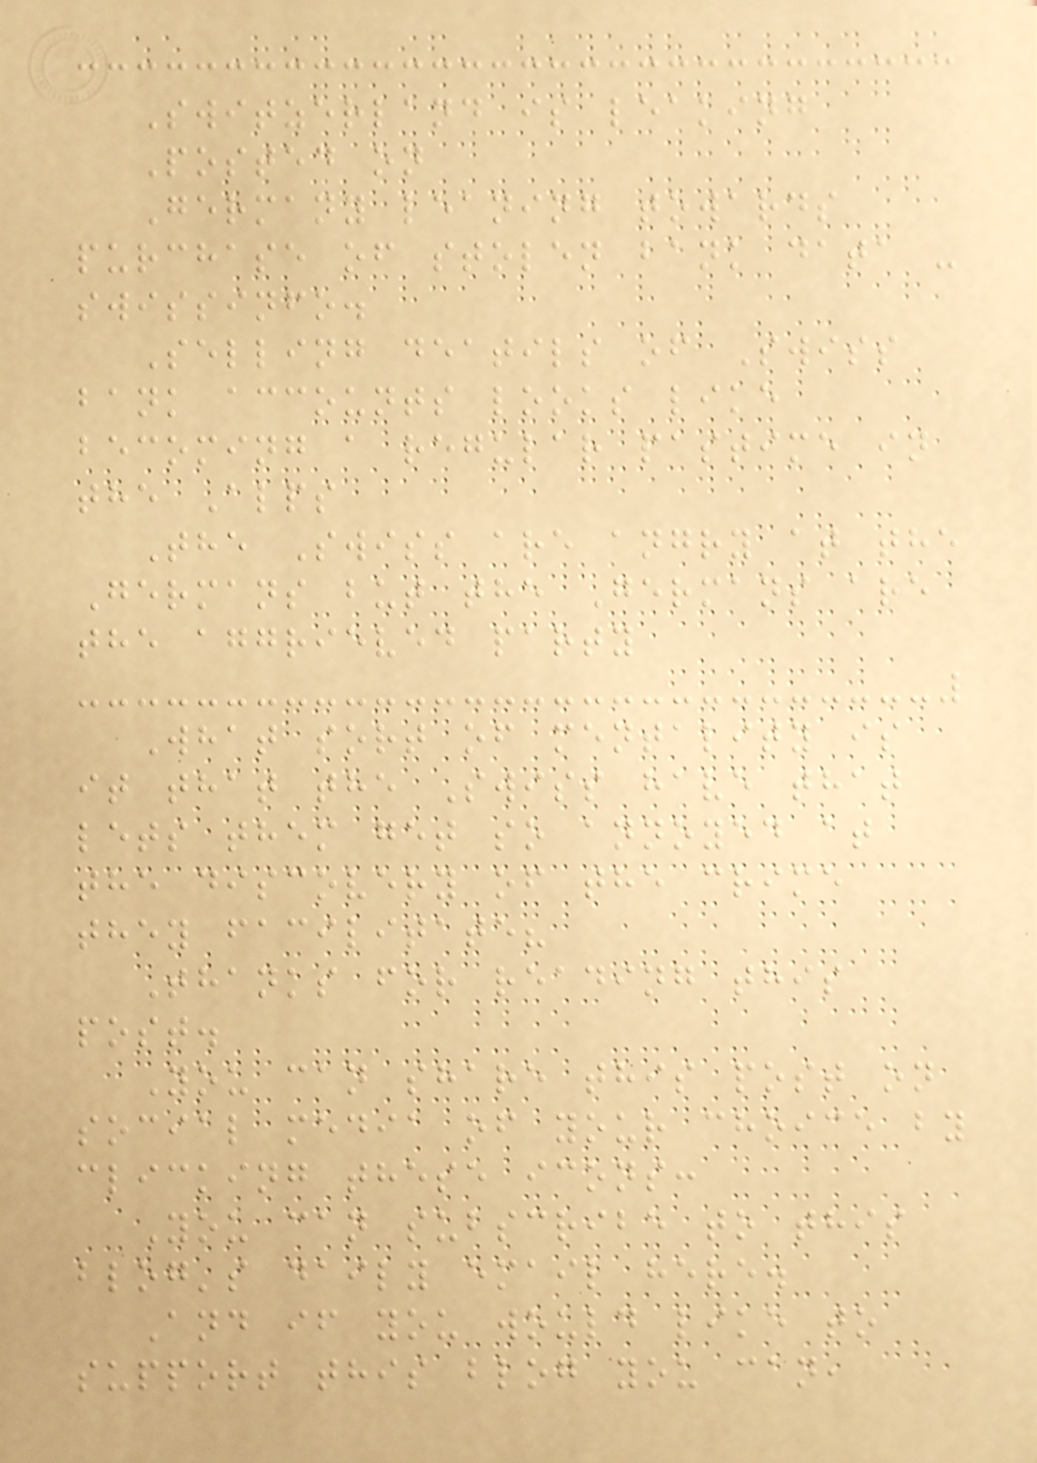Switzerland is leaking
Posted on
Germany leaning towards
purchase of stolen bank data -
swissinfo.
Selling deatils of Swiss
bank accounts looks like
becoming a regular pastime in
the Alps
The Swiss are angry at the
Germans but the Germans are
the aggrieved party
What sort of mentality is
it that the Swiss have that
lets them get so annoyed at
the discovery of the crime
they facilitate?
Thanks for reading this
post.
You can share this post on
social media of your choice by
clicking these icons:
You can subscribe to this
blog's daily email here.
And if you would like to
support this blog you can,
